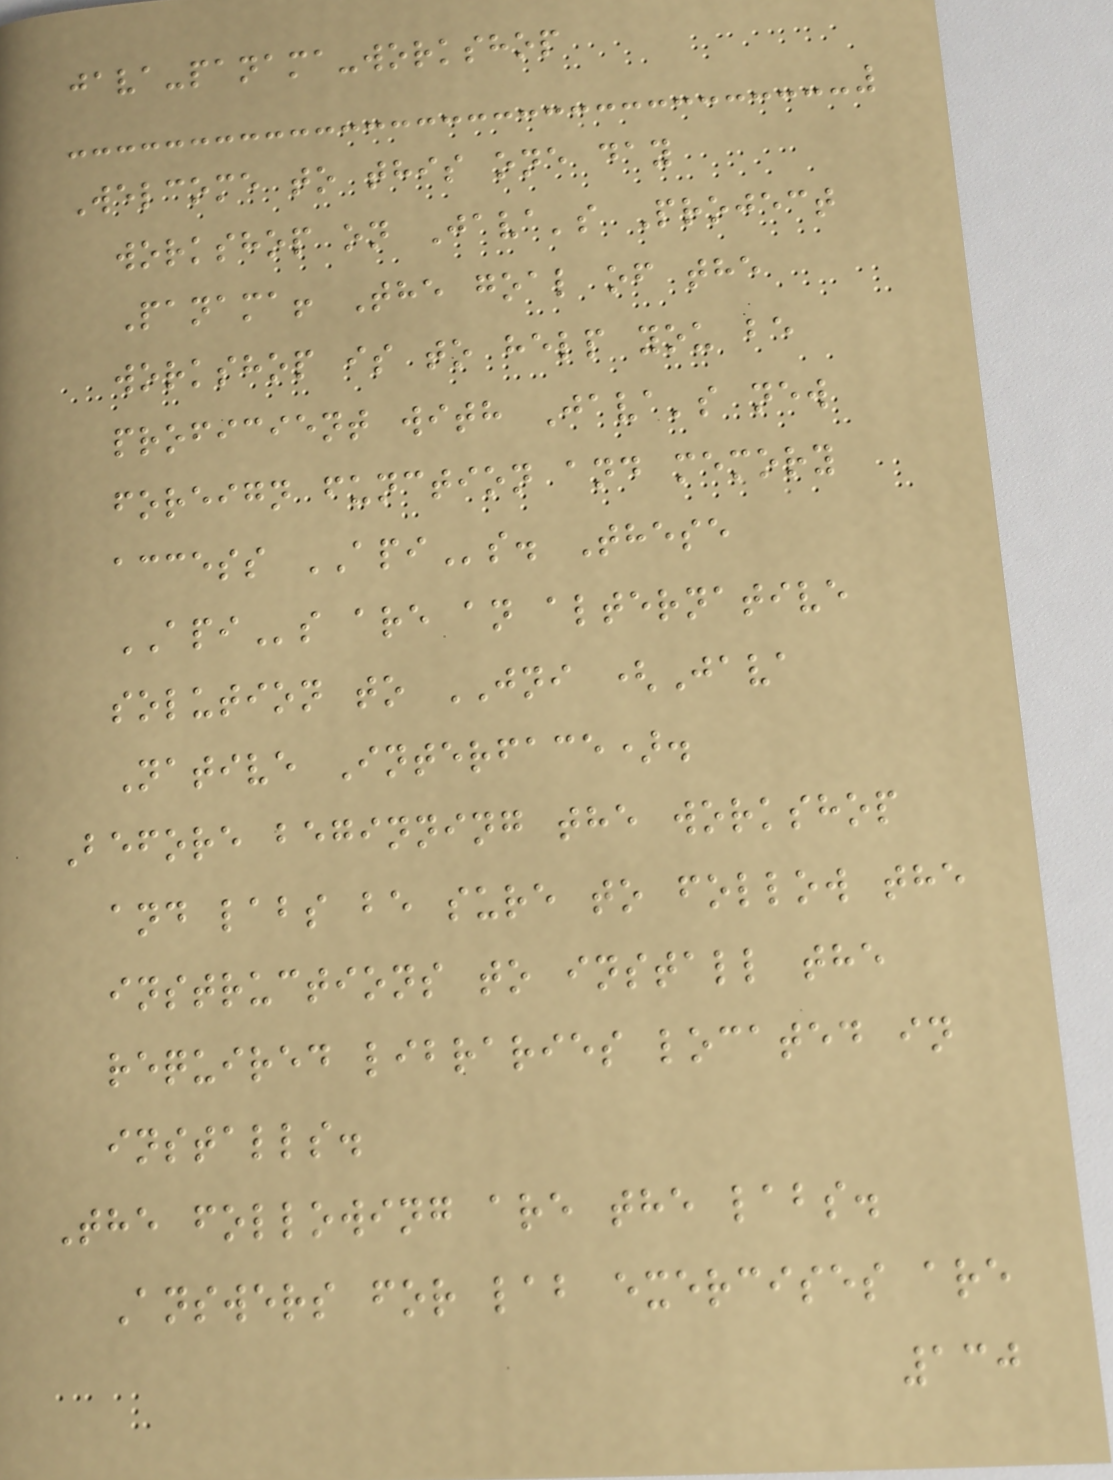java-panama-workshop
Welcome to this one day
workshop on Java's Project
Panama! The goal of the
workshop is to help you be
proficient with Java's new
foreign function and memory
access APIs. These
APIs are an alternative
solution to JNI (Java
Native Interface).
Before beginning the workshop
and labs be sure to follow the
instructions to install the
required libraries located in
installs.
The following are the labs.
Answers for lab exercises are
130
